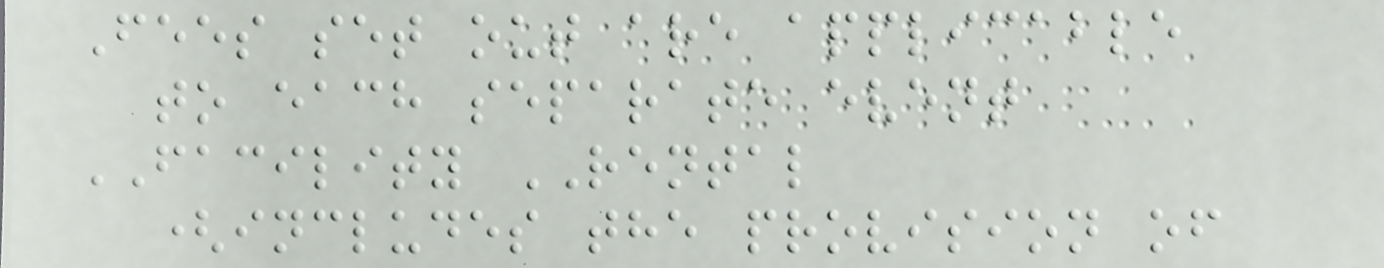Fees set out are applicable
to each separate event
FACILITY RENTAL
(includes the provision of
